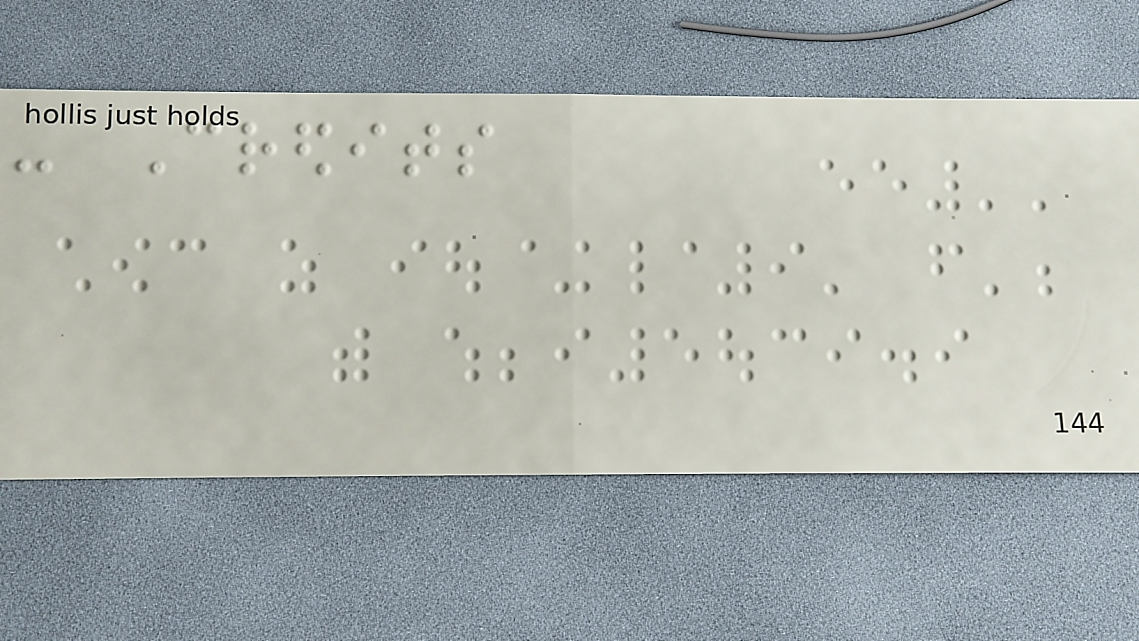- Credits
